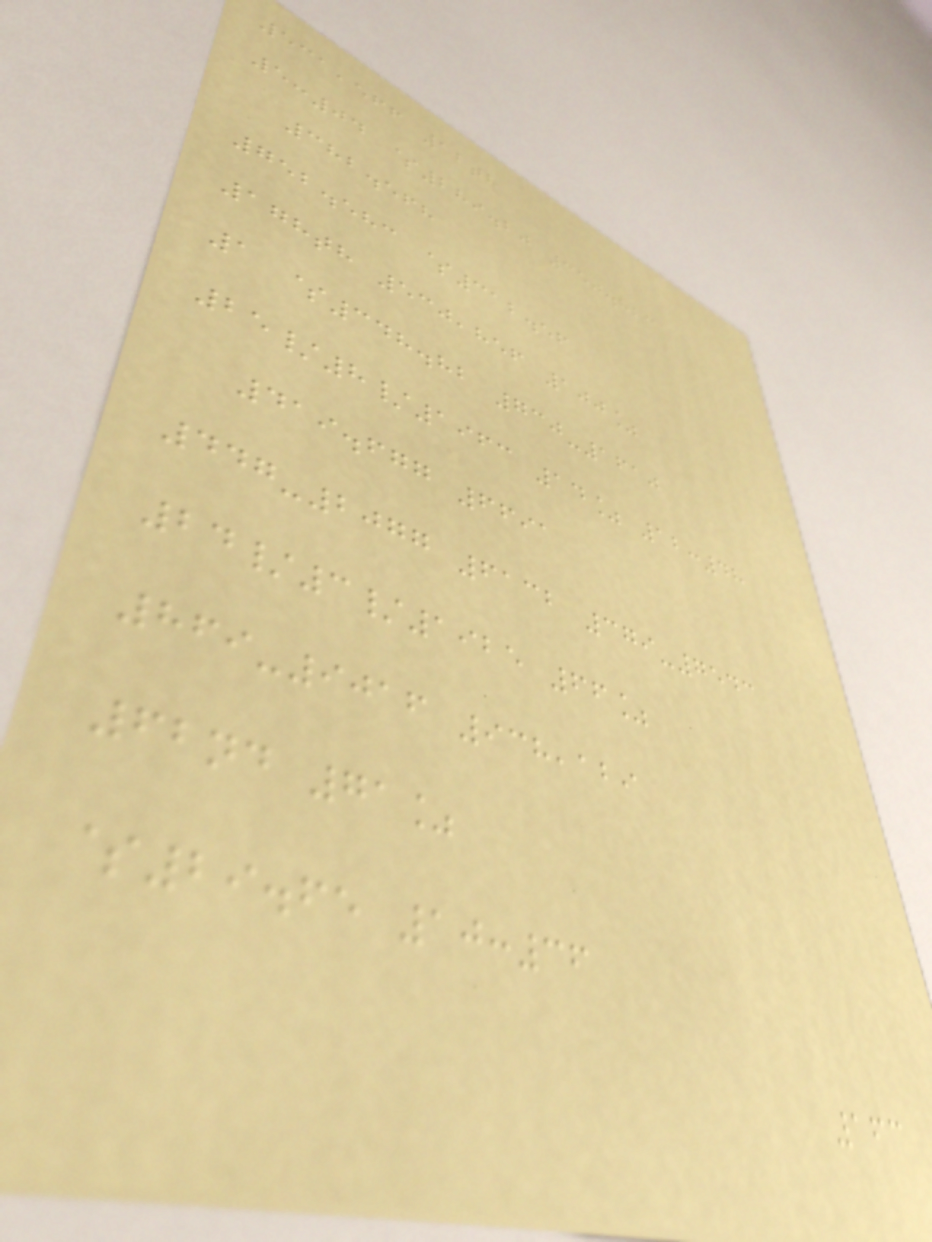531,566 12th
5:04 $289.20 350.823
382.568
752.583 $312.56
178th 530,856 100%
1 $348.82 730-1610
25/8/1963 14% 12:48
419.677 6691
447-2077 6132 379-7543
24/3/1925 66%
869-9016 938,129
62nd 71%
$29.65 10:36
163
